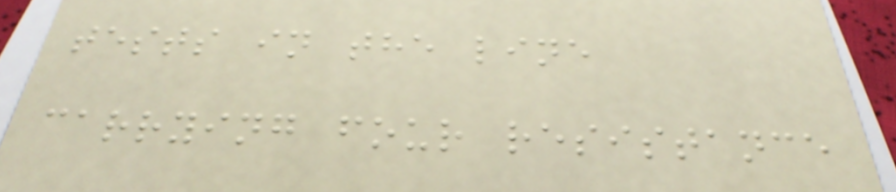tests in the line
carrying four resistance
